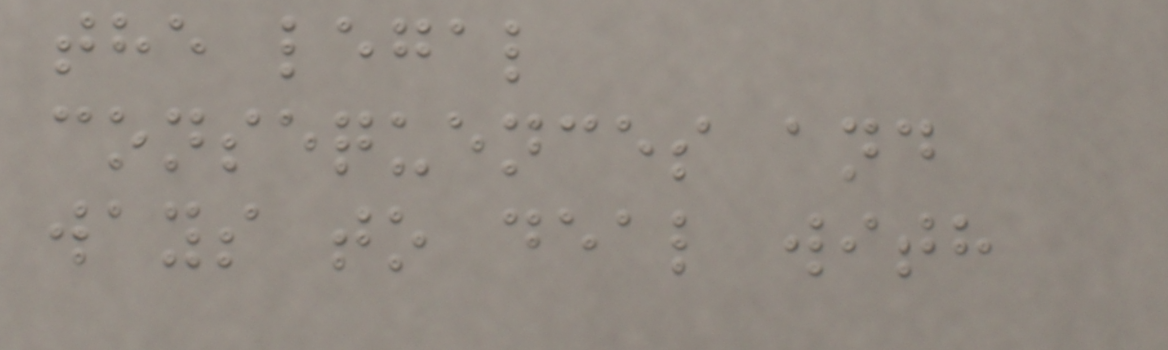the legal
consequences and
ways to deal with
